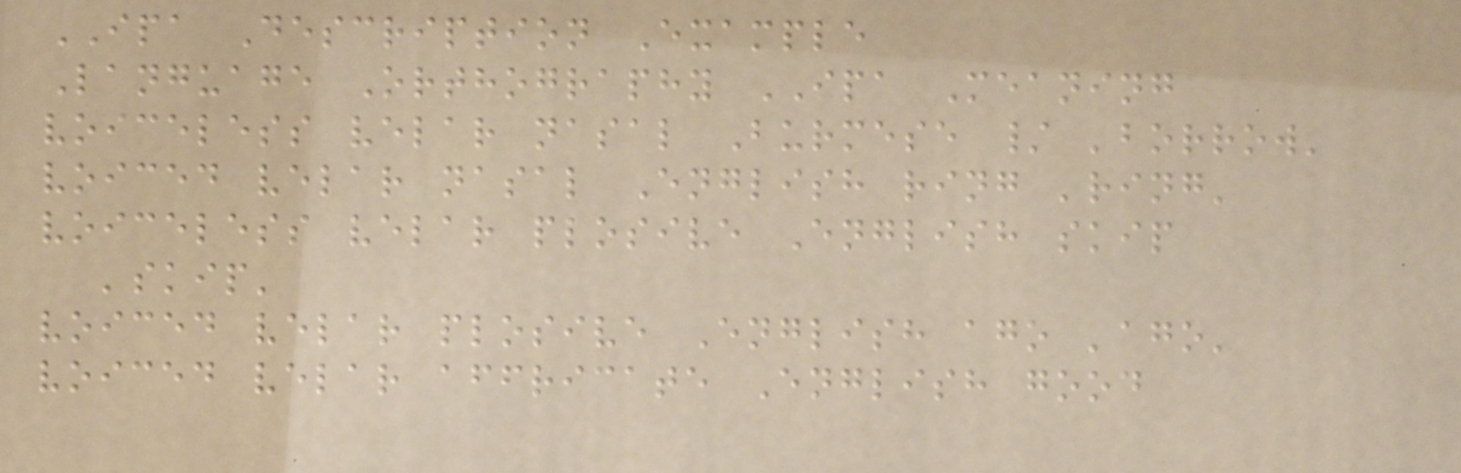IPA Description Example
Language Orthography IPA Meaning
voiceless velar nasal Burmese / 'borrow'
voiced velar nasal English ring 'ring'
voiceless velar plosive English skip
'skip'
voiced velar plosive English ago 'ago'
voiced velar affricate English good
